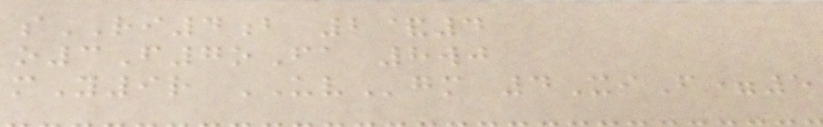sRI4b 2&4
o3F7oFa 8wj
mY9r UVgm 4XiF=5
